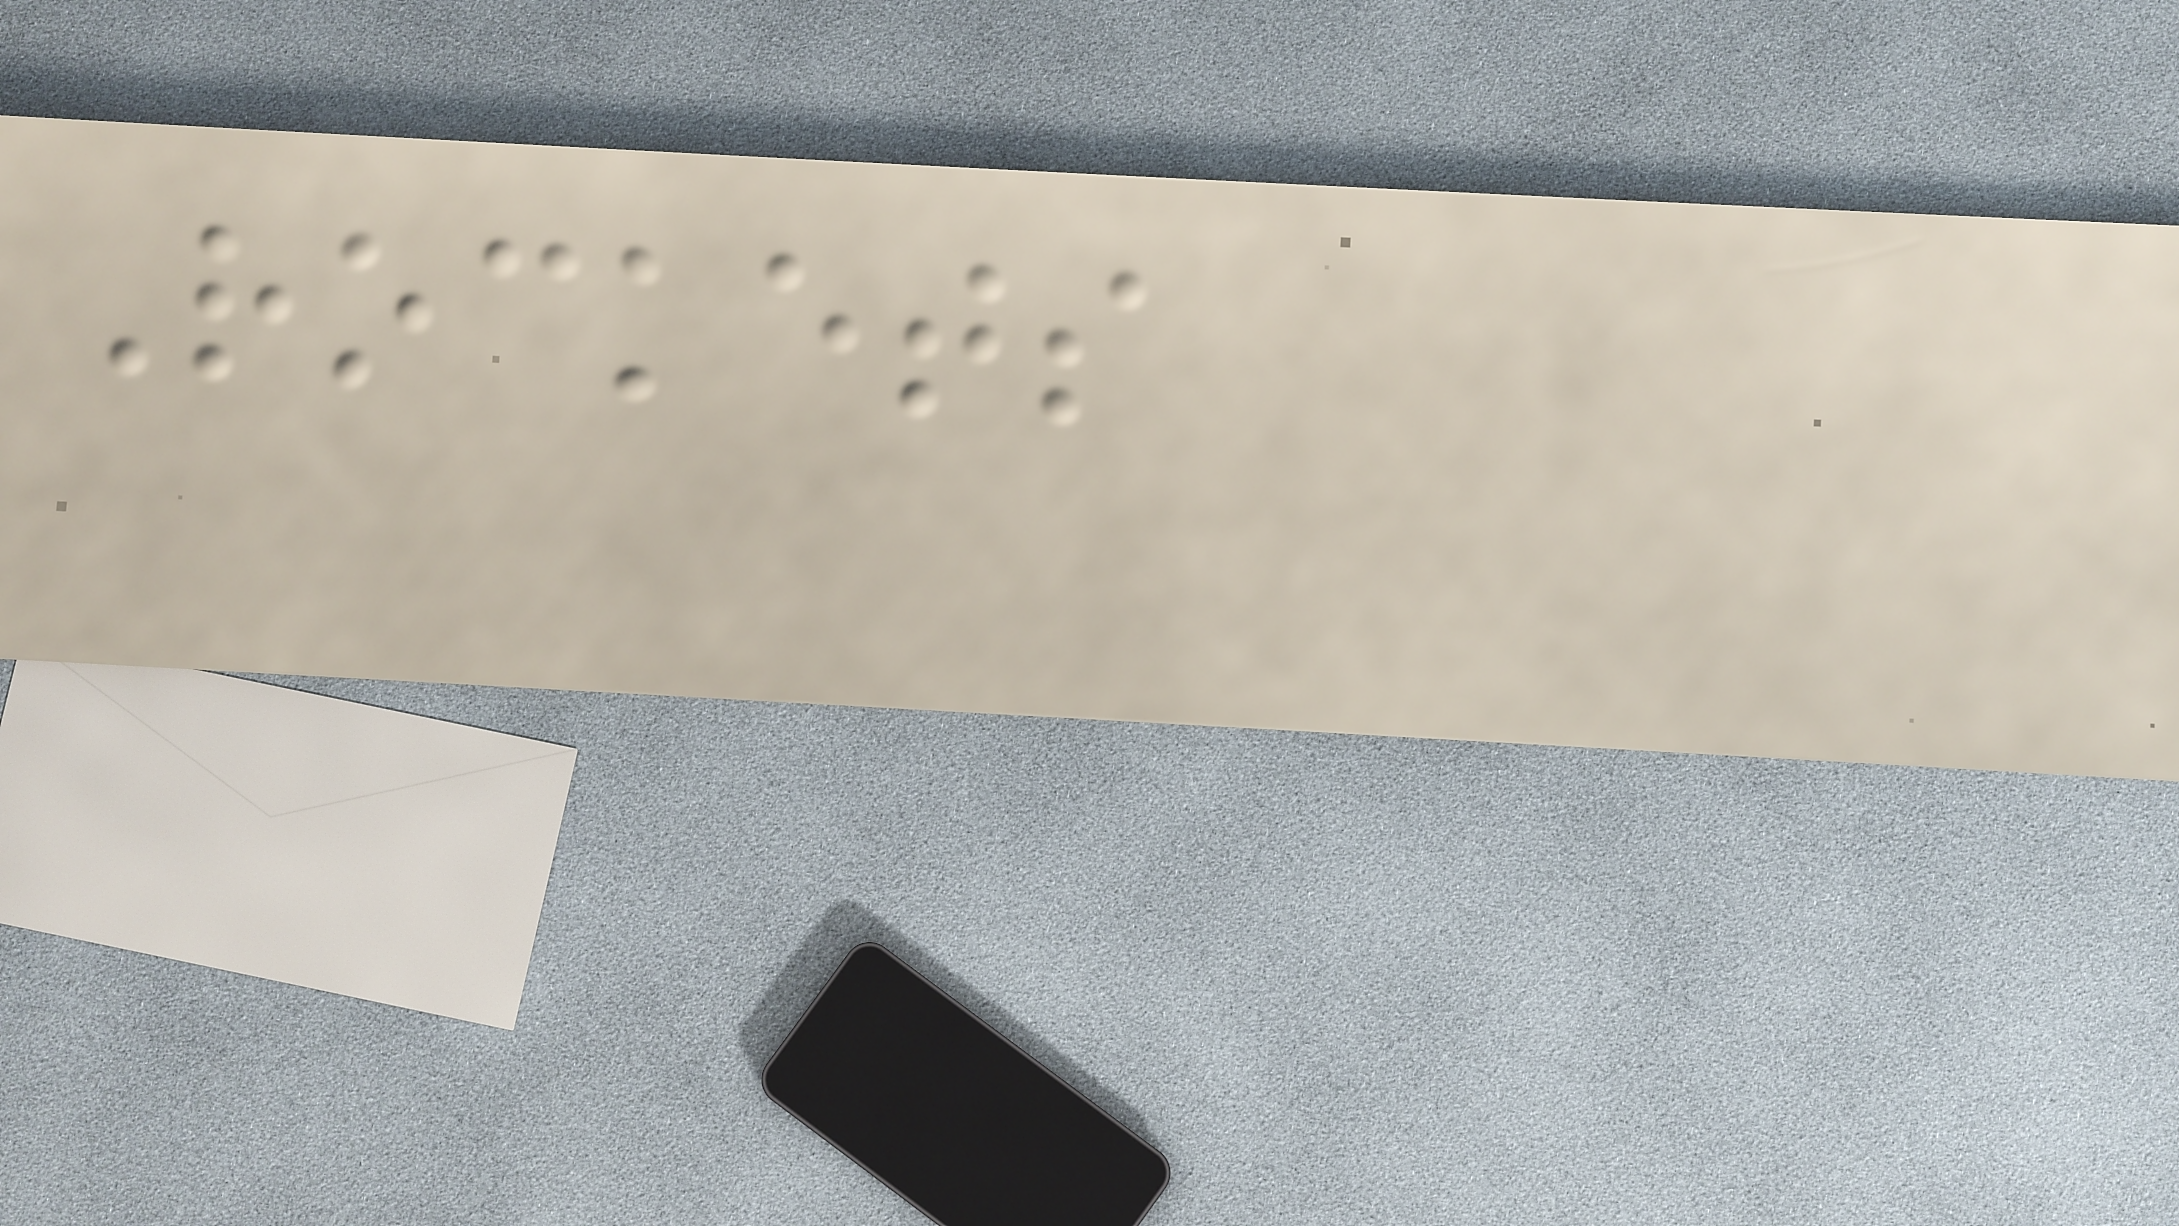Rockets
